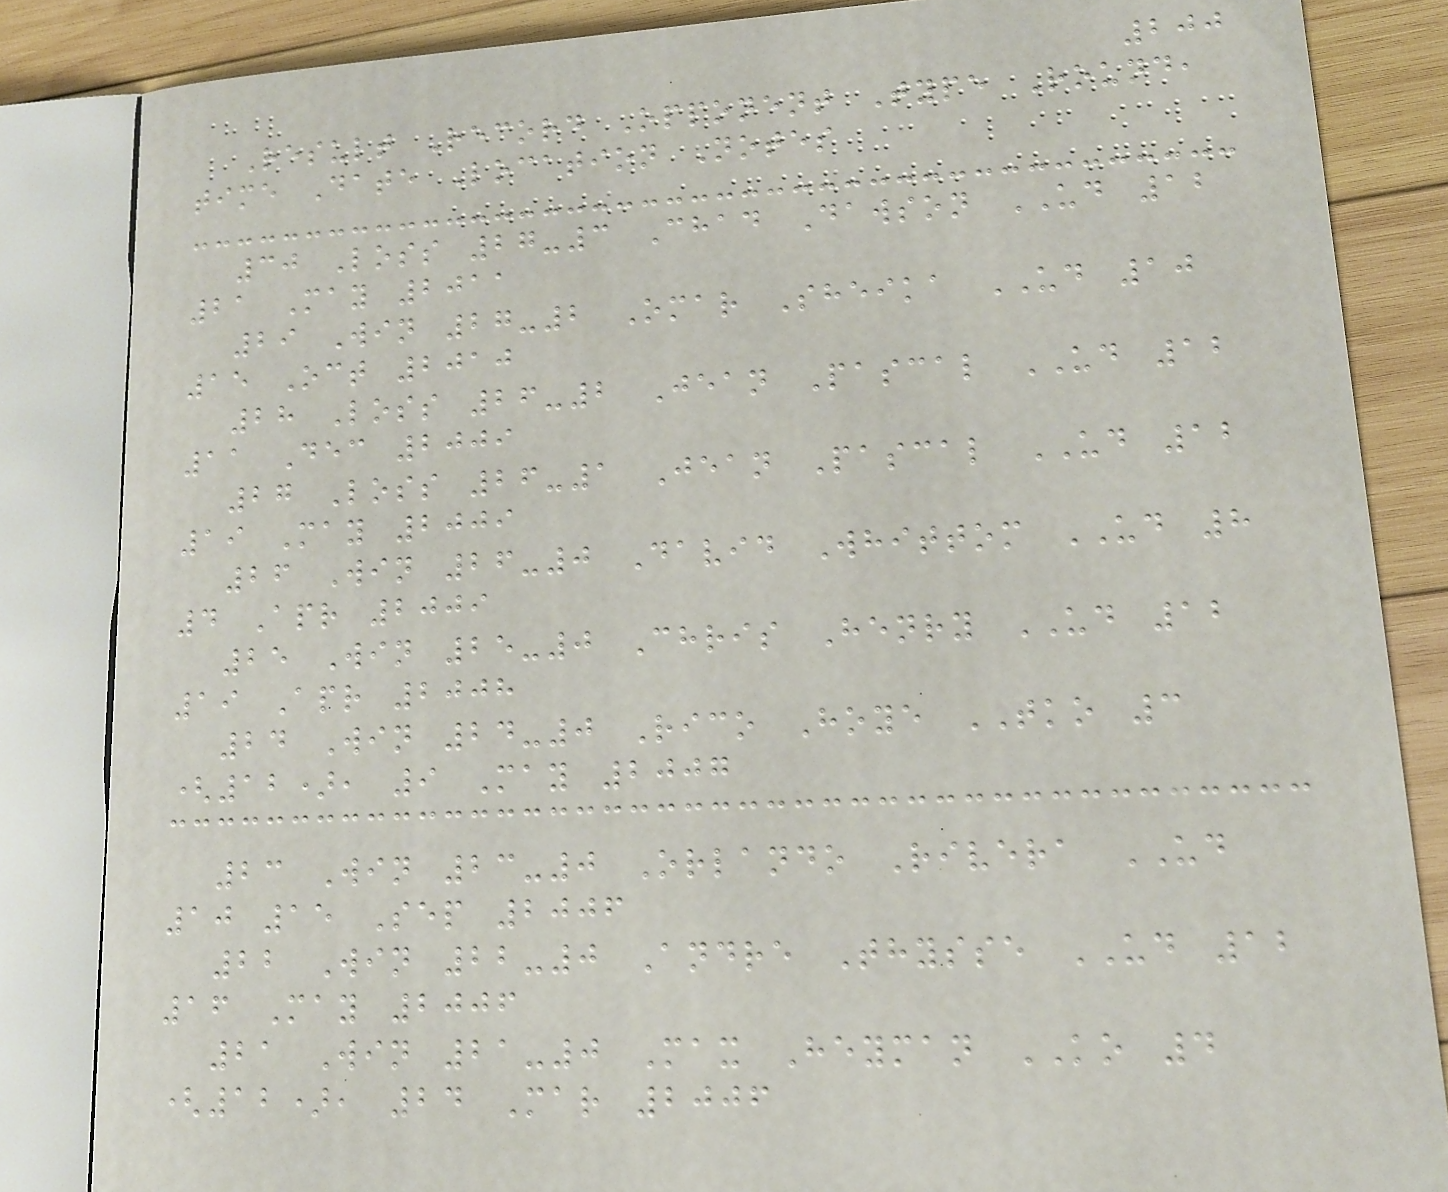200
Result Record Opponent Type Round,
time Date Location Notes
30 Loss 27-3 Chad Dawson UD 12
21 May 2011
29 Win 27-2 Omar Sheika UD 10
15 Oct 2010
28 Loss 26-2 Jean Pascal UD 12
11 Dec 2009
27 Loss 26-1 Jean Pascal UD 12
19 May 2009
26 Win 26-0 David Whittom UD 8
4 Apr 2009
25 Win 25-0 Chris Henry UD 12
19 Apr 2008
24 Win 24-0 Rico Hoye TKO 3
(12), 9 May 2007
23 Win 23-0 Orlando Rivera UD
10 15 Sep 2006
22 Win 22-0 Andre Thysse UD 12
16 May 2006
21 Win 21-0 Max Heyman KO 4
(12), 24 Mar 2006
